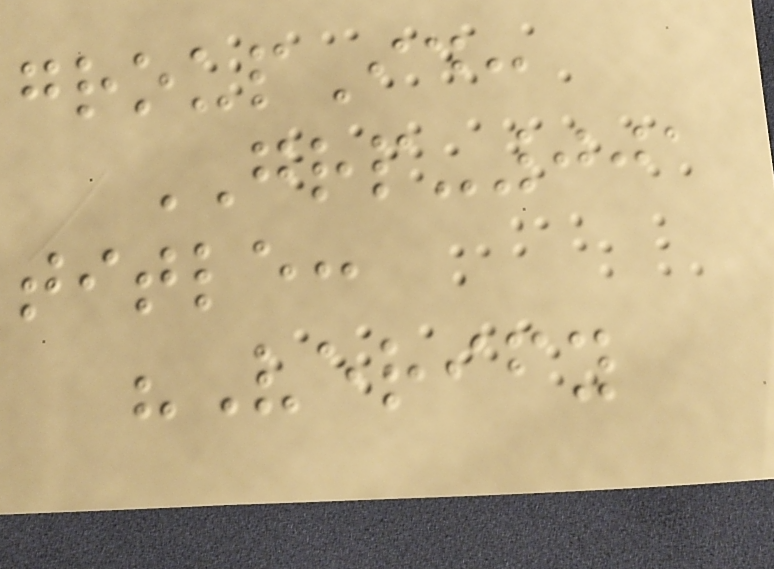groupId:
GRP-001
title:
"Verify
